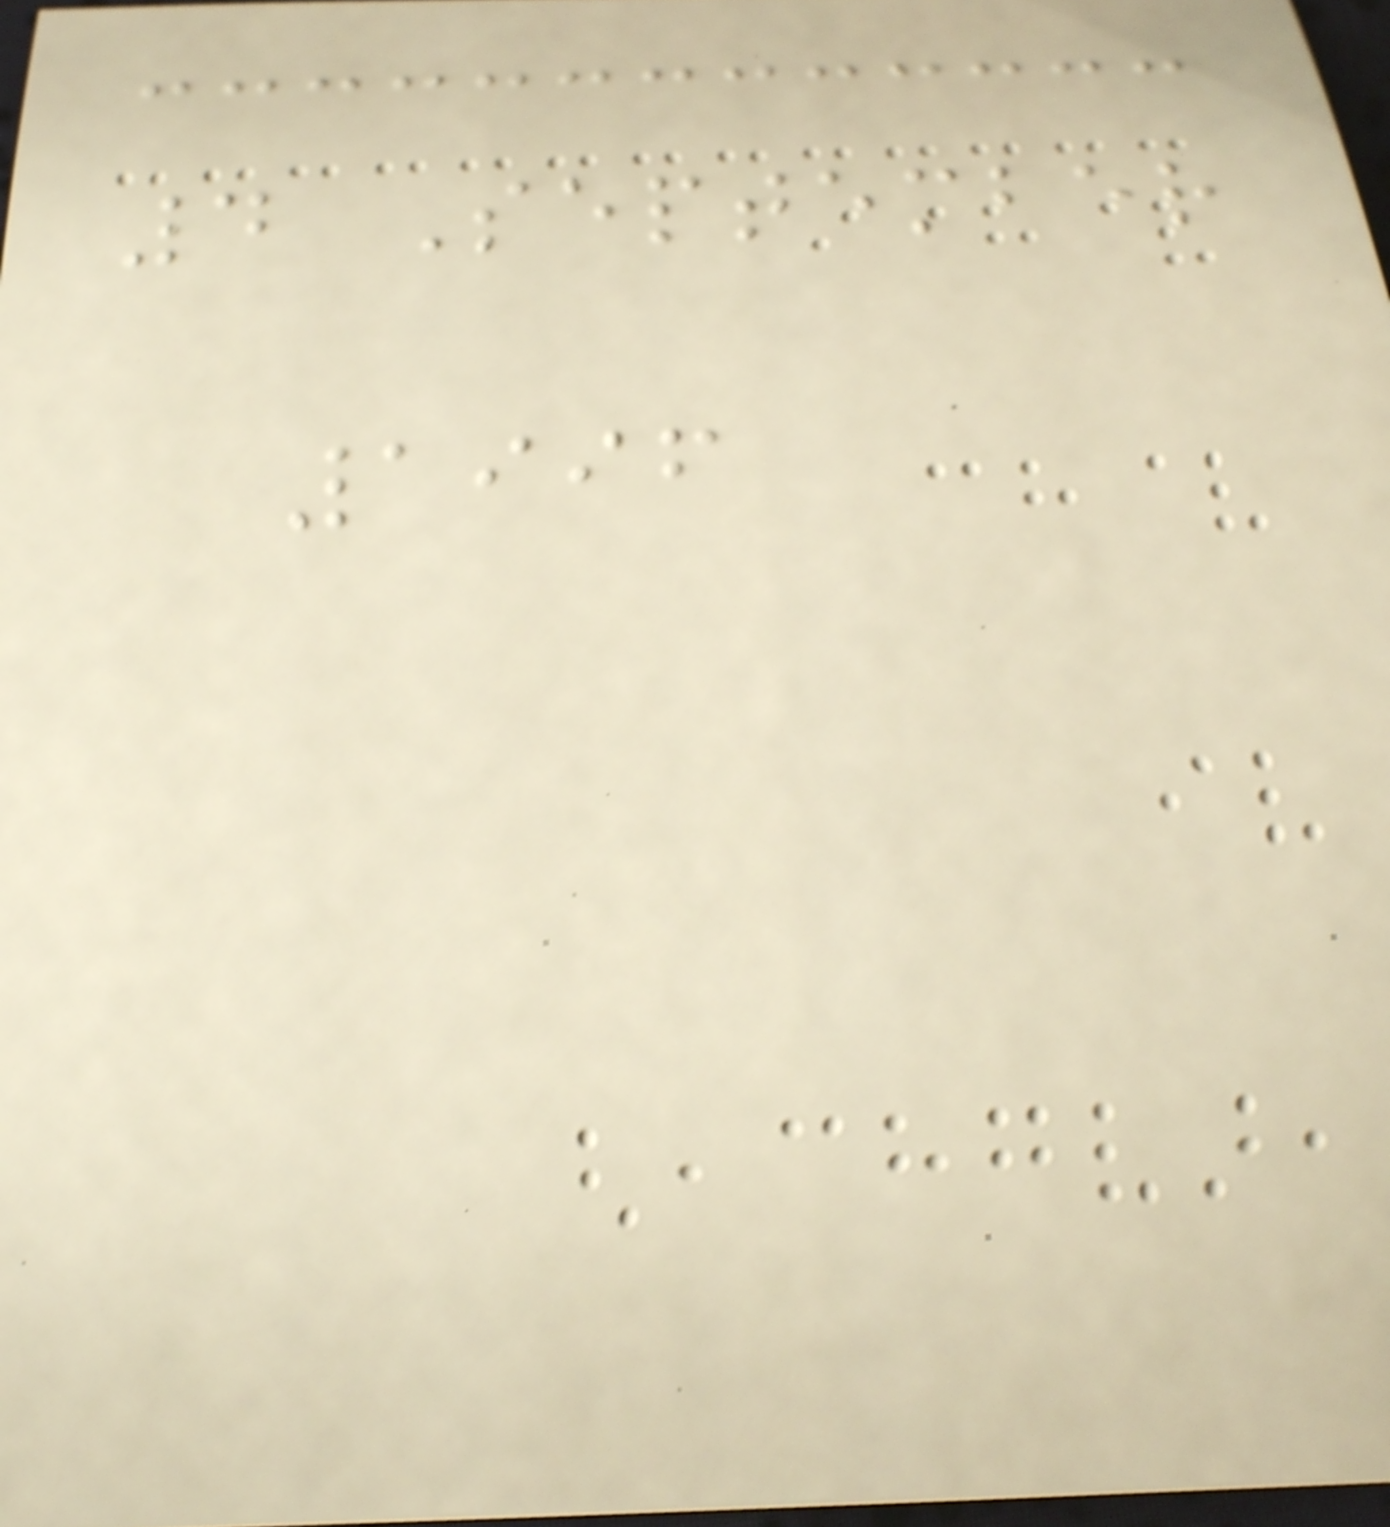4 September
1996
